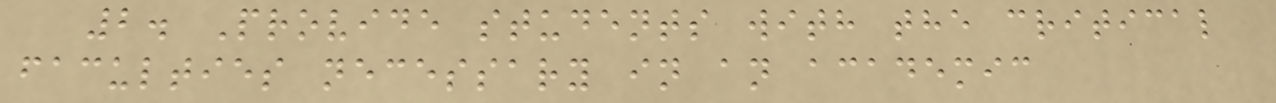2. Provide students with the critical
faculties necessary in an academic
